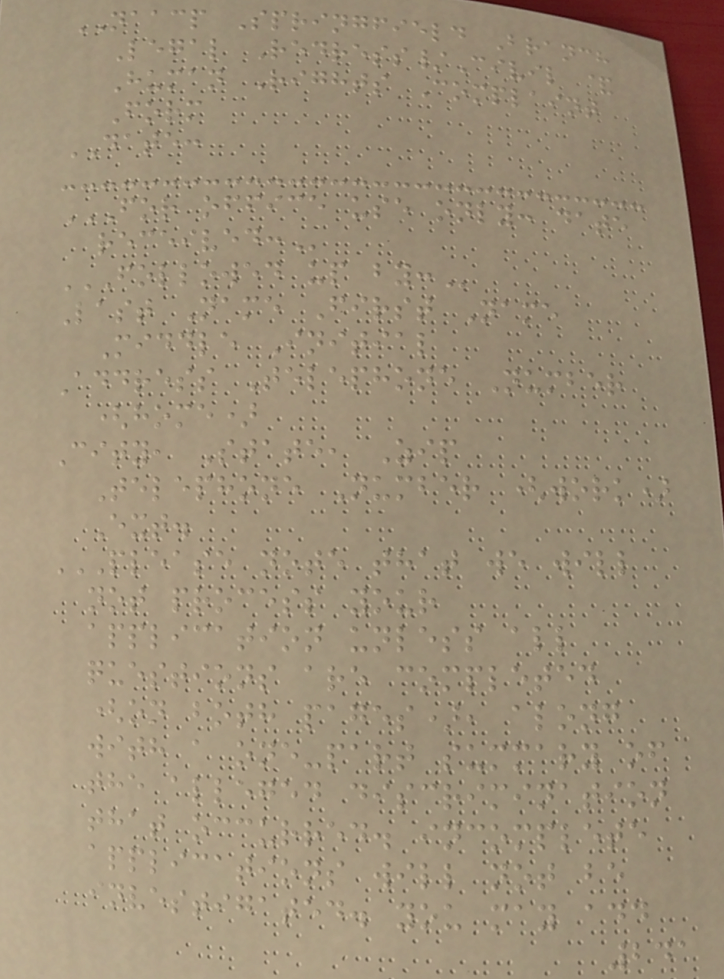NAACP Springfield Branch
Legal Redress/Civil &
Human Rights Complaint
Form
DATE:
FOR OFFICE USE ONLY: DATE
RECEIVED:
FOLLOWED UP BY:
Last Name First Name
Middle Initial
Address Telephone Number
(home)
City, State, Zip
Telephone Number (work)
Ext.
PLEASE NOTE THAT WE WILL
NOT PROCESS YOUR
APPLICATION UNLESS ALL
QUESTIONS ARE COMPLETED
(ON BOTH PAGES), ALONG
WITH A ONE-PART SUMMARY OF
THE ALLEGED DISCRIMINATION
THAT OCCURRED. INCOMPLETE
APPLICATIONS WILL NOT BE
INVESTIGATED. YOU MAY ADD
241
